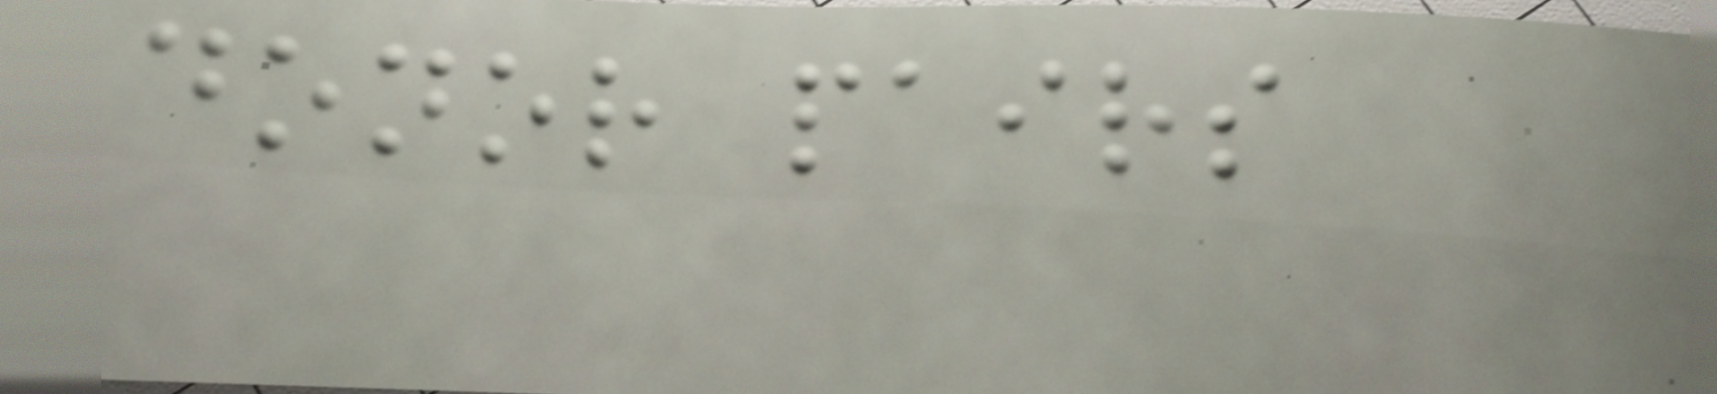donor pairs
